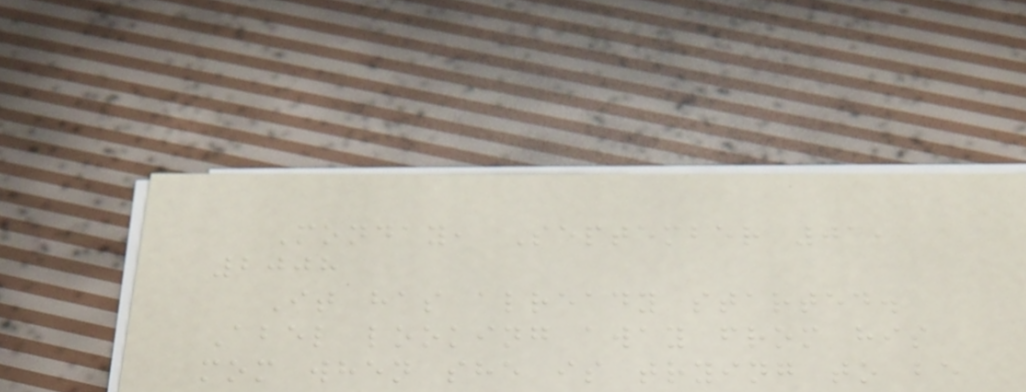Monday, September 01,
2008
It has already started.
Abel looking away from his
mom when she is trying to be
